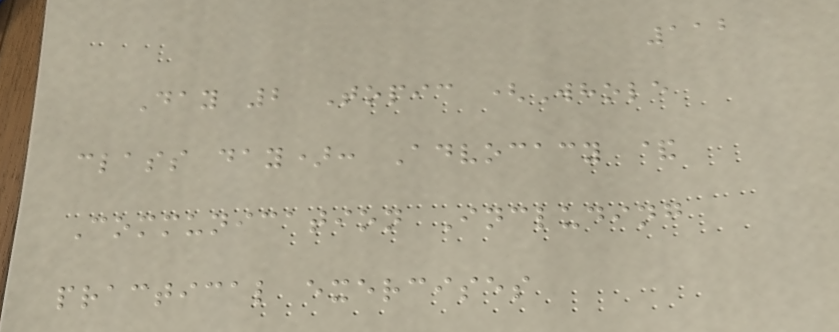112
Day 2 Topic (Whole
class day): Advocacy &
Communication Including
practical exercises
